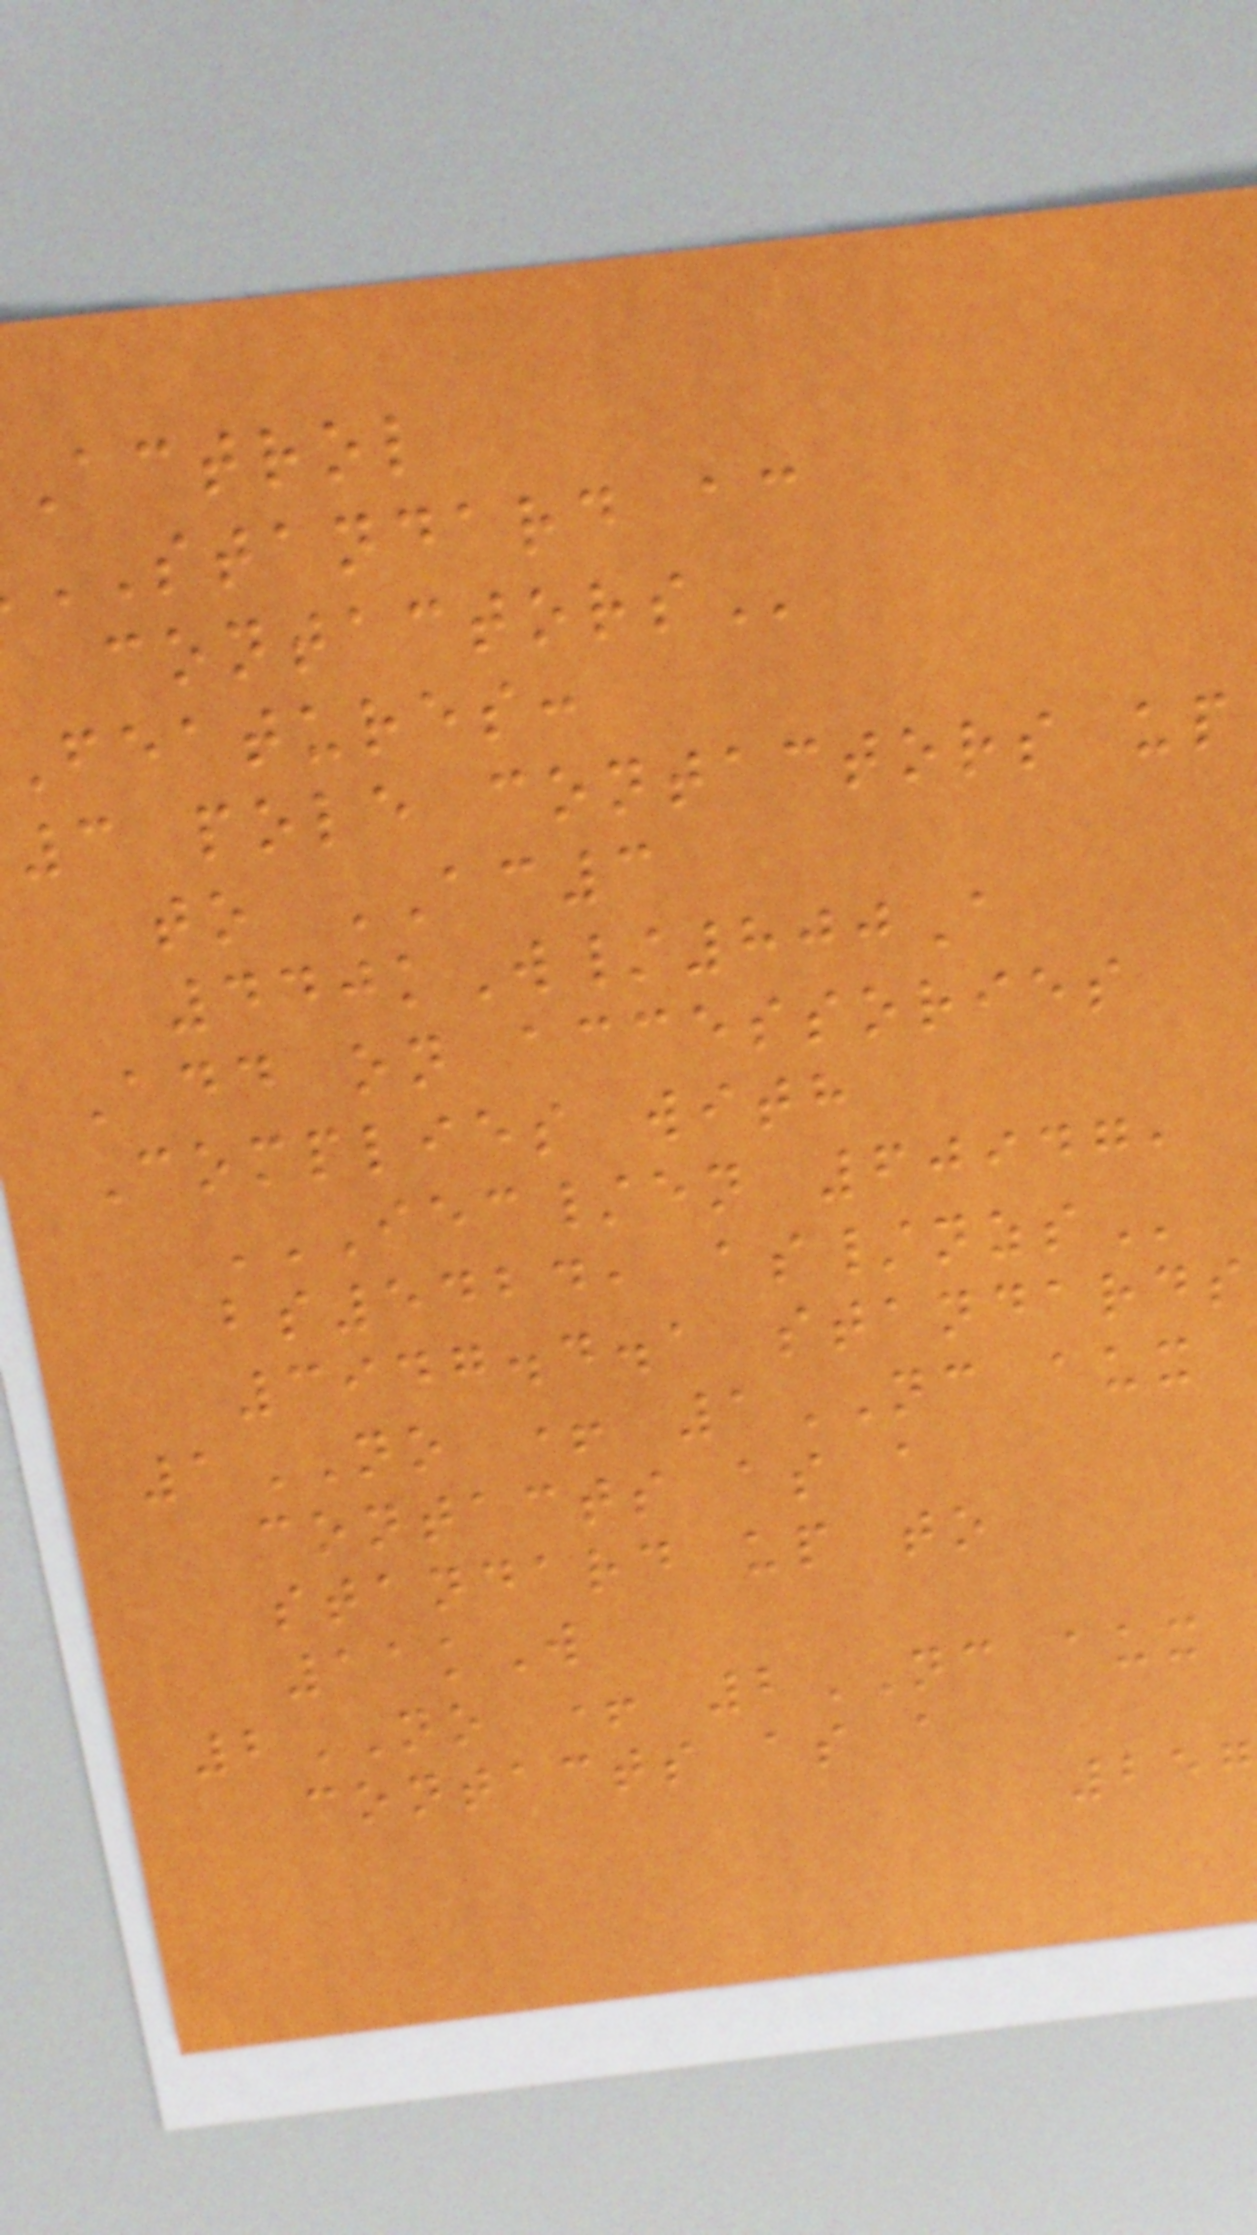actrol
STANDARD ac
Features:
3 pole contactors up
to AC3
440kW/800A
Add on accessories
Complies with
IEC/EN 60947,
bs5424,
3947.4.1 standards
1NO + 1NC aux
contacts as a
standard up to
11kW
2NO + 2NC aux
contacts as a
257
